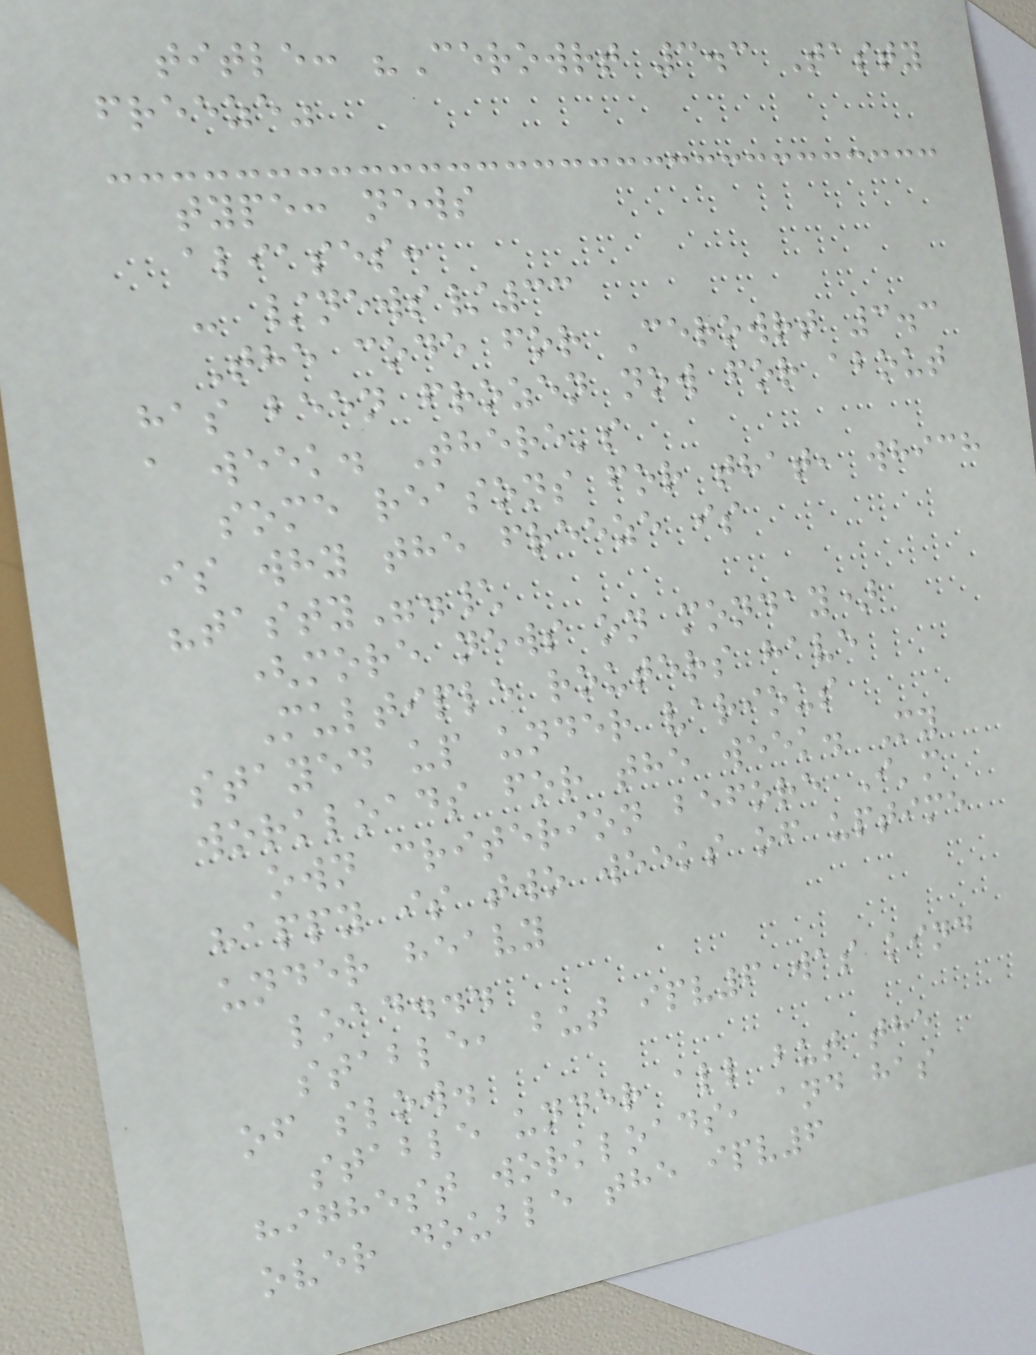title: "Cerowrt 3.3 Tasty
freeze"
type: news
aliases:
- /news/33
The code for Cerowrt 3.3
has been frozen now for about
a week. There's
some reasons for that, which
is why the freeze is
"tasty".\
(more news on monday)
Multiple routers have
stayed up under various
workloads for the week. My
own criterion before I'm
happy is two weeks of uptime
under heavy
load...
stable, but ipv6 was kind
of slow.
stable under all but the
highest workloads, and has
over double the ipv6
